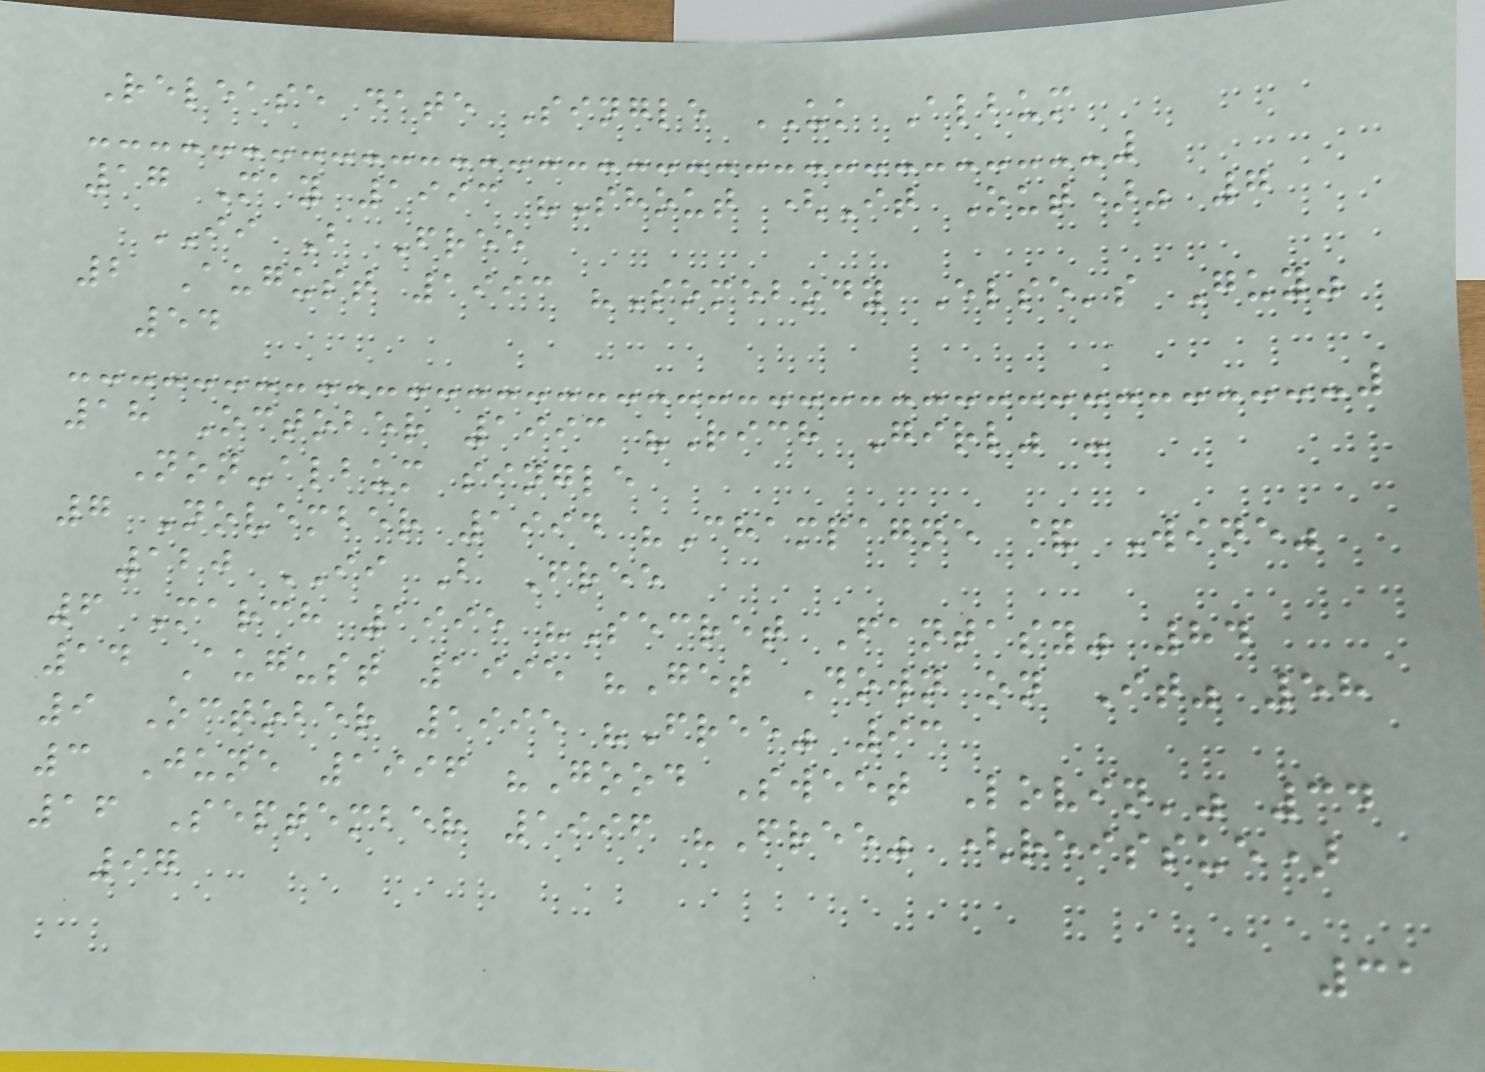Release date Single UK Album
17 May 1993 "Shout (It Out)" 7
II B Free
2 August 1993 "Somebody Else's Guy"
54
18 October 1993 "Rich Girl" -
Non-album single
7 November 1994 "Champagne & Wine"
120 II B Free
6 March 1995 "Secret Fantasy" 84
14 August 1995 "Get Down on It" 58
9 October 1995 "Free" 93
3 June 1996 "Good Sweet Lovin'" 34
16 September 1996 "Free" (reissue)
97
31
